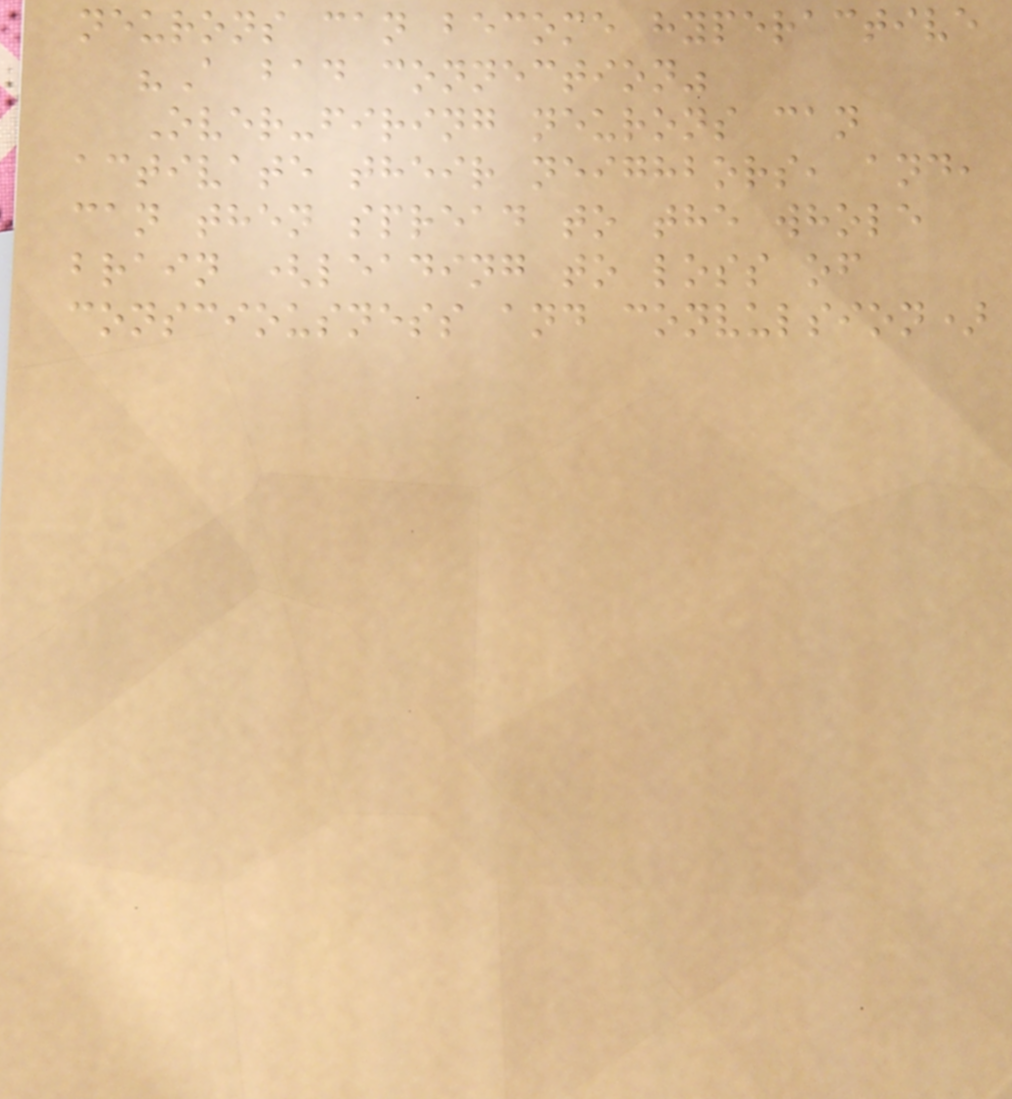neurons can become hyperactive
"A bad connection"
Over-firing neurons can
activate their neighbors, and,
can then spread to the whole
brain (leading to loss of
consciousness and convulsion)
